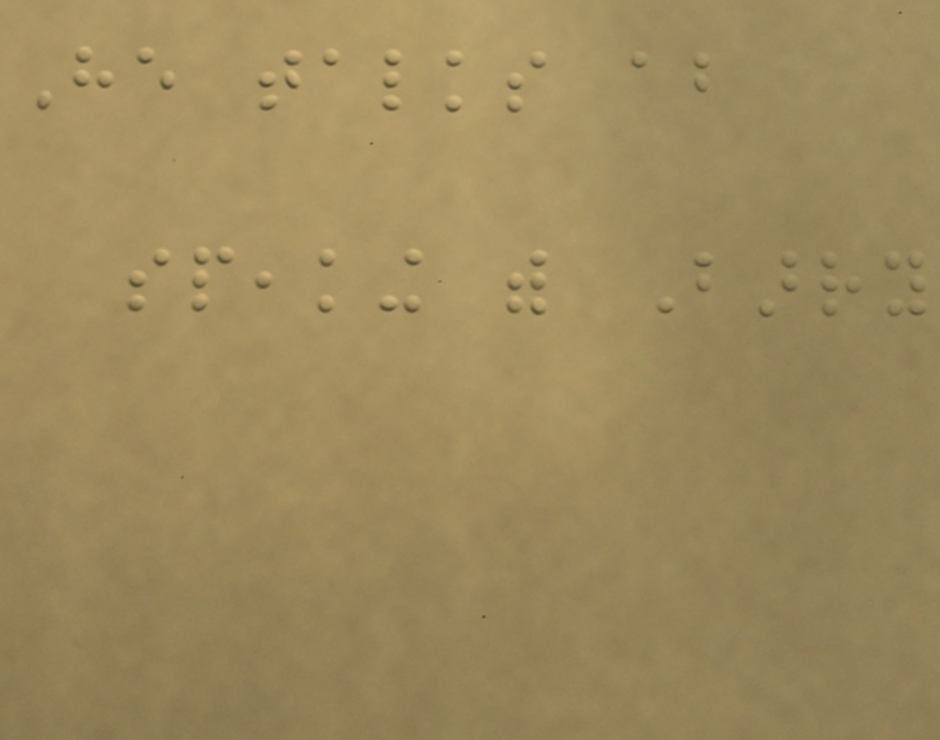He talks about
speaking with Barry
